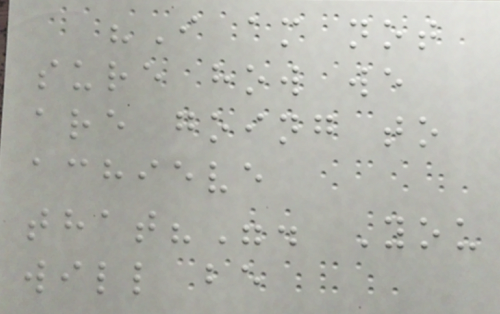"I am not
sure how we
are going to
achieve
that?". You
will be
